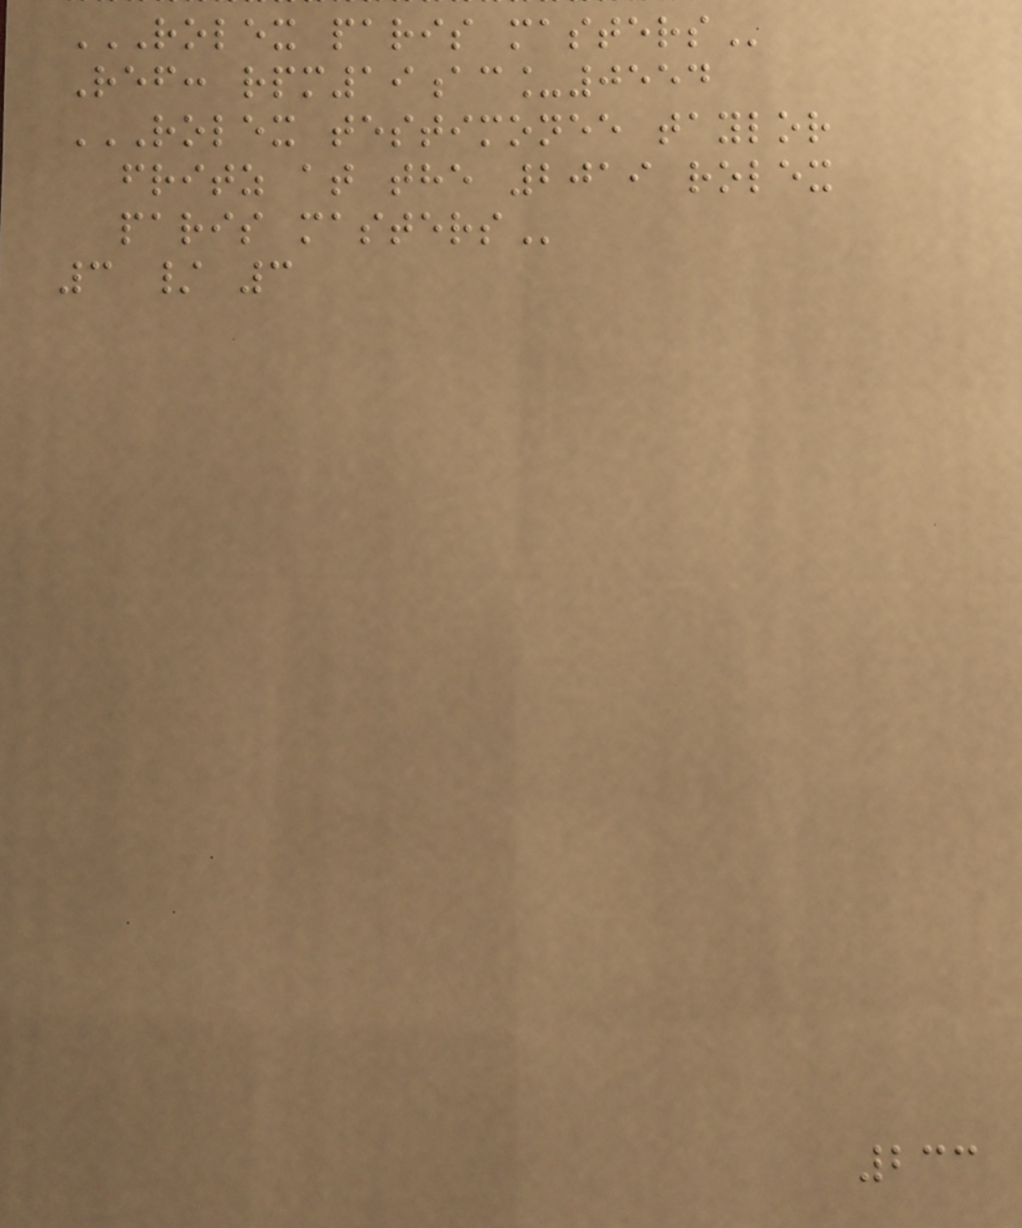ROLEX PARIS MASTERS
Ref: rpm19ac_0554
ROLEX TESTIMONEE TAYLOR
FRITZ AT THE 2019 ROLEX
PARIS MASTERS
3 / 3
233
